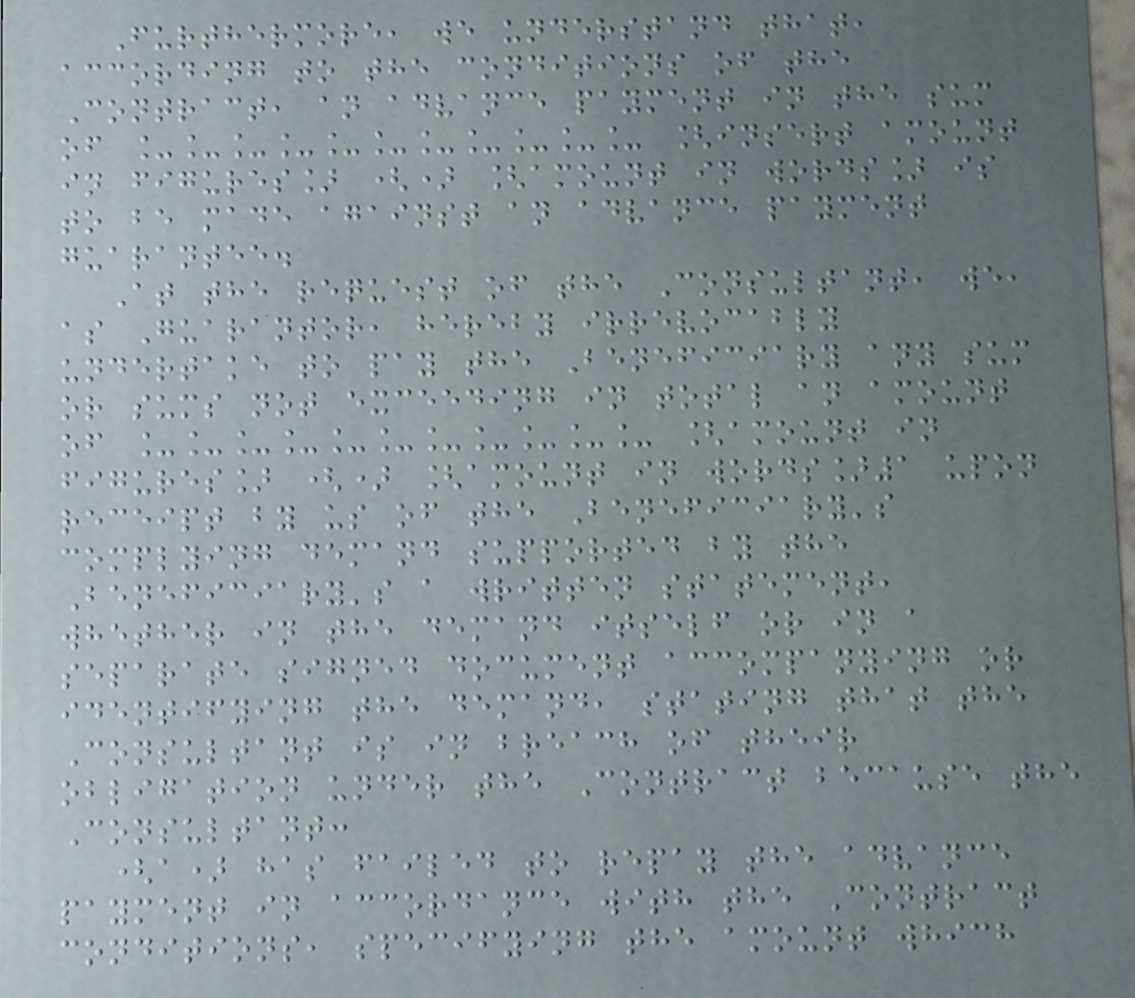Furthermore, we understand that,
according to the conditions of the
Contract, an advance payment in the sum
of ___________ [insert amount
in figures] () [amount in words] is
to be made against an advance payment
guarantee.
At the request of the Consultant, we,
as Guarantor, hereby irrevocably
undertake to pay the Beneficiary any sum
or sums not exceeding in total an amount
of ___________ [amount in
figures] () [amount in words]1 upon
receipt by us of the Beneficiary's
complying demand supported by the
Beneficiary's a written statement,
whether in the demand itself or in a
separate signed document accompanying or
identifying the demand, stating that the
Consultant is in breach of their
obligation under the Contract because the
Consultant:
(a) has failed to repay the advance
payment in accordance with the Contract
conditions, specifying the amount which
